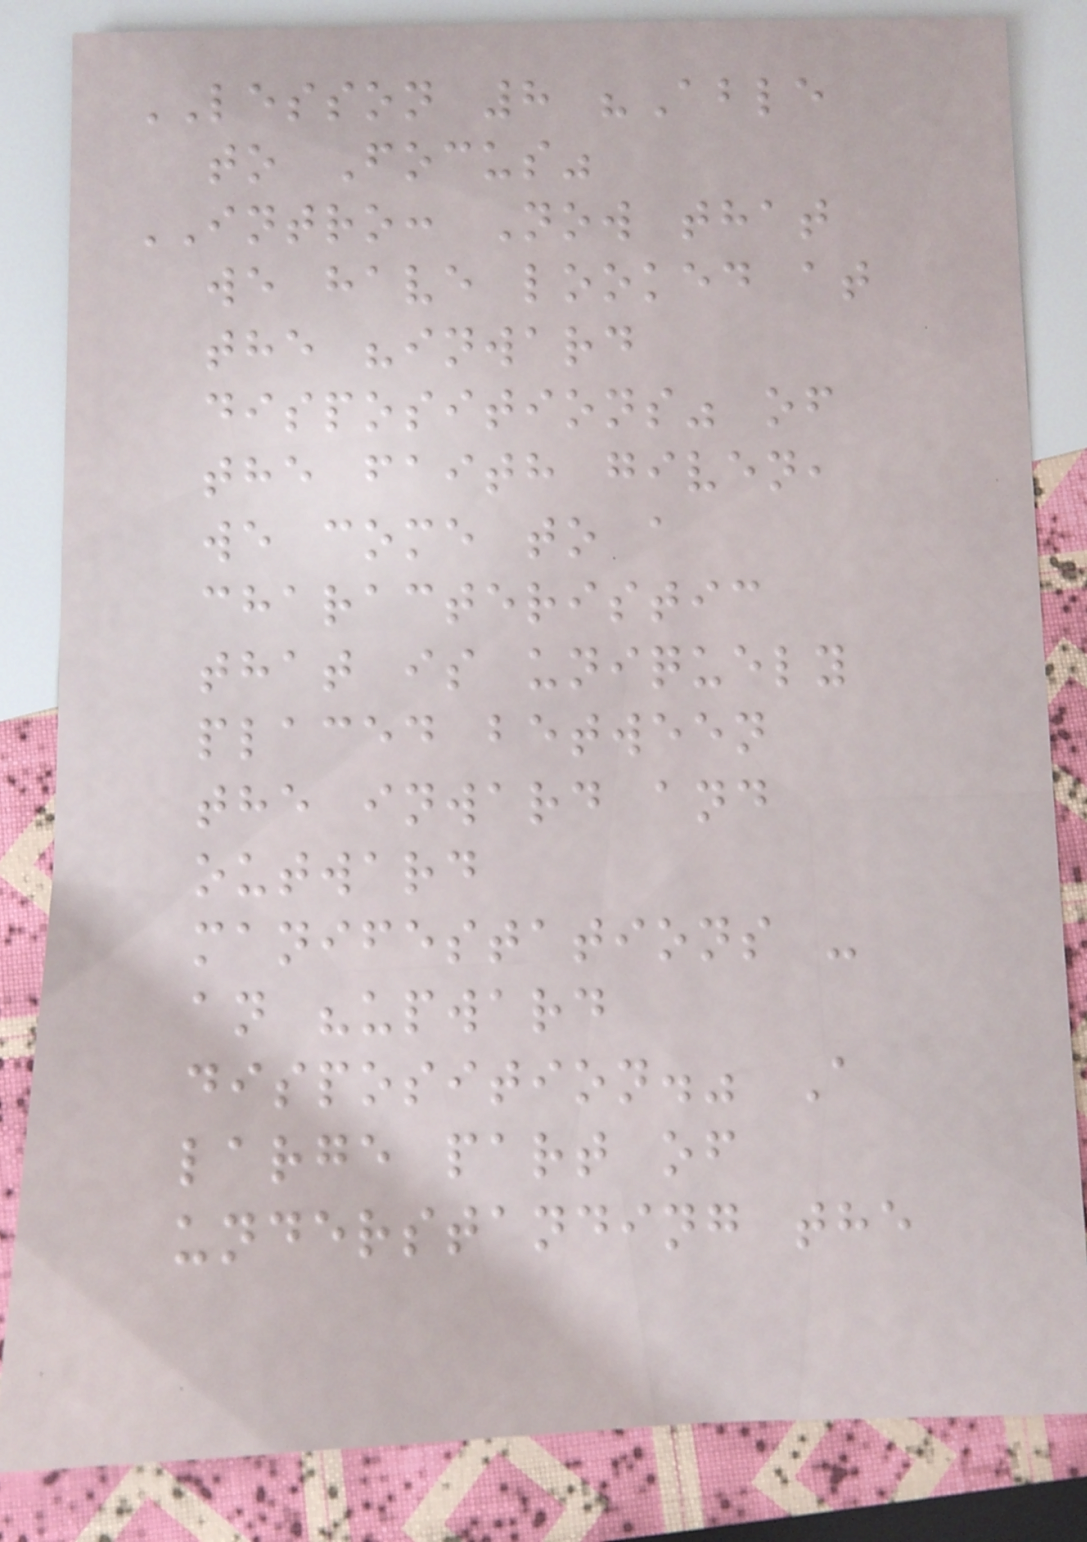LESSON 8 "Able
to Focus"
INTRO: Now that
we have looked at
the "inward
dispositions" of
the faith given,
we come to a
characteristic
that is uniquely
placed between
the inward and
outward
manifestations -
an "upward
disposition." A
large part of
understanding the
